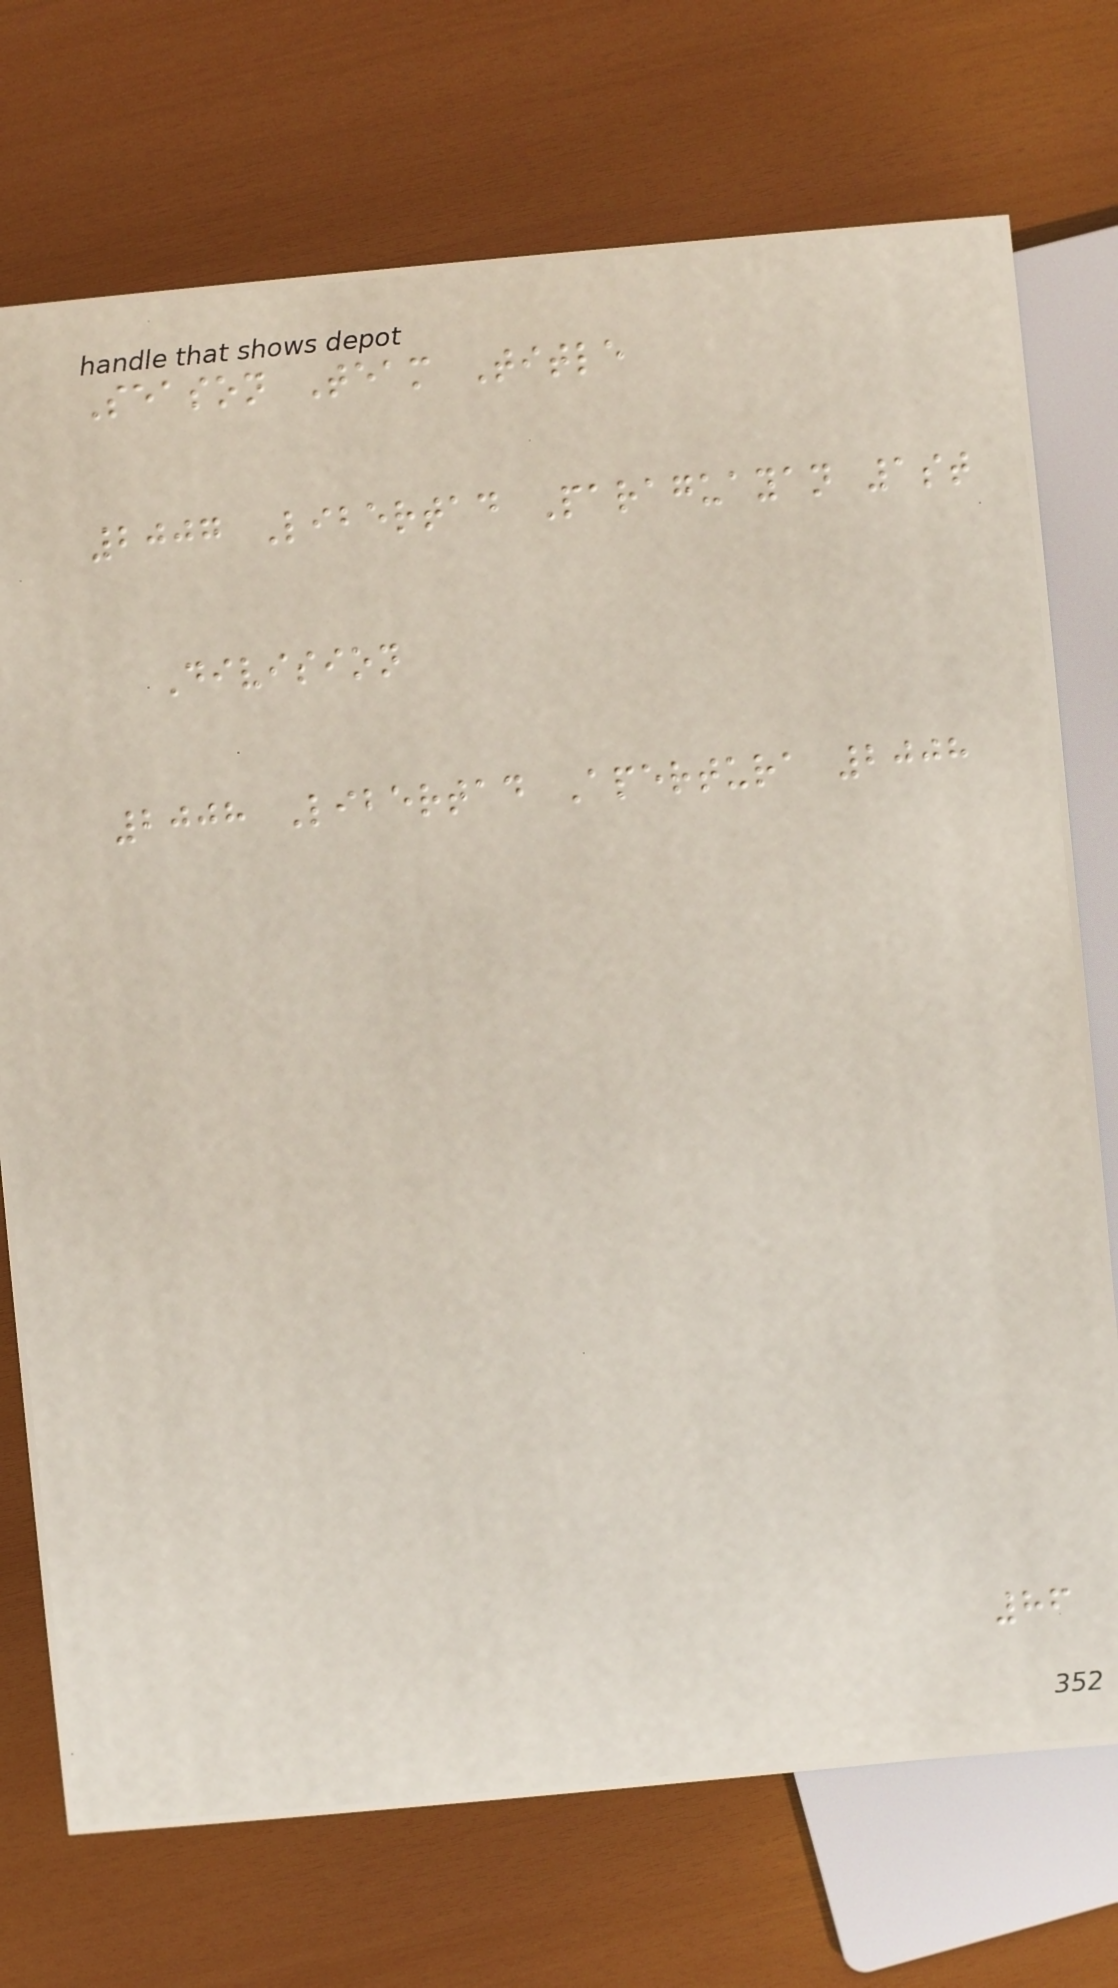Season Team Title
2007 Libertad Paraguayan 1st
Division
2008 Libertad Apertura 2008
86
